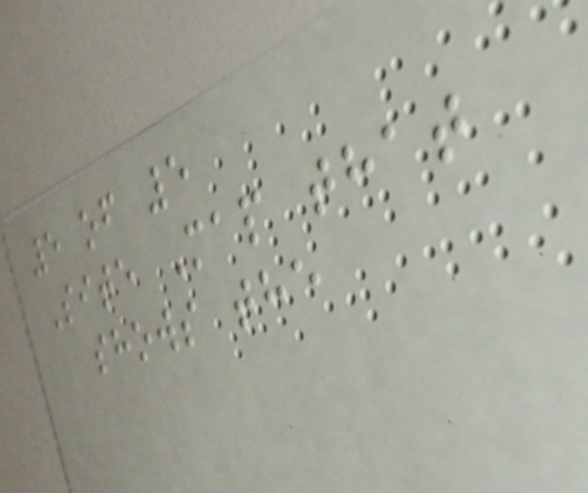5 of 5
Site Map that
shows the
